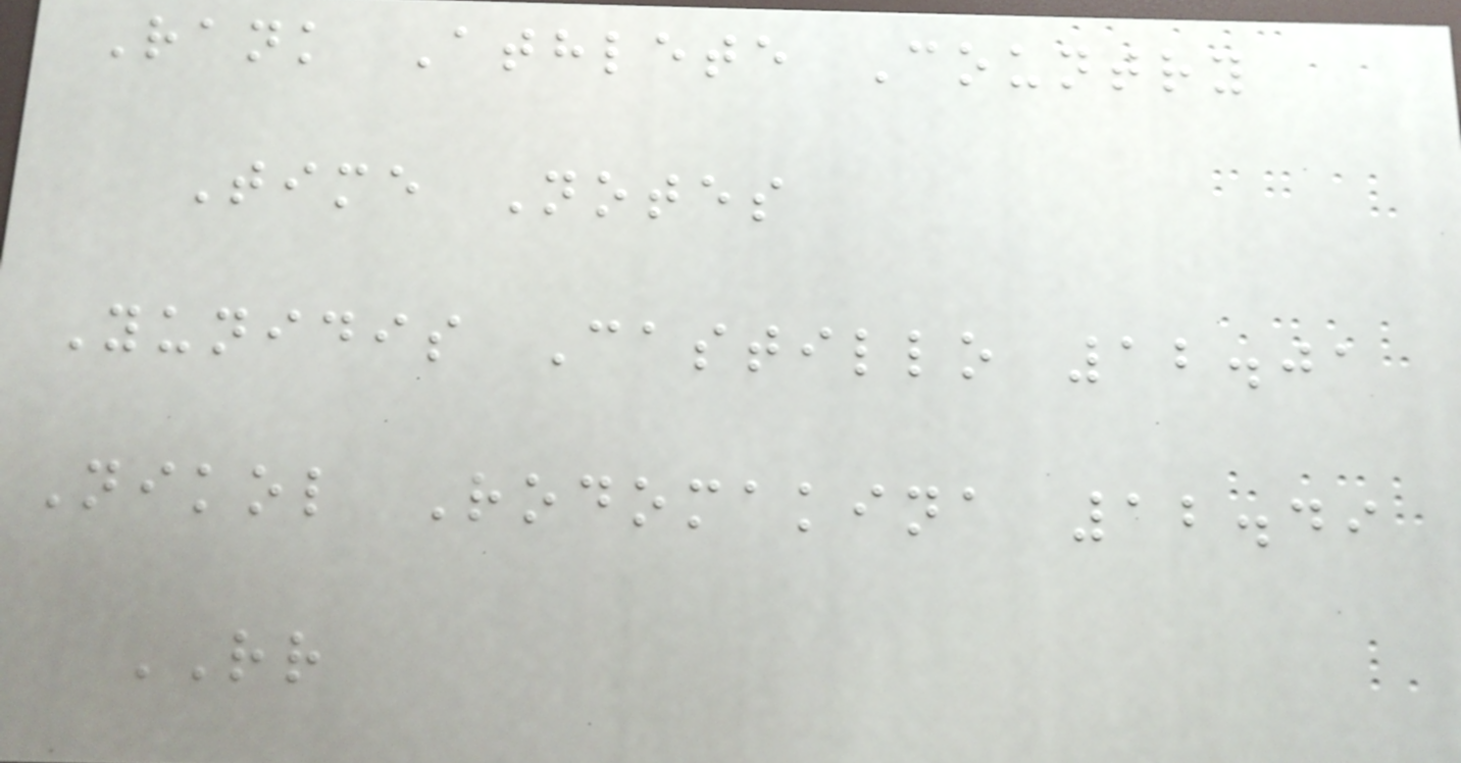Rank Athlete Country
Time Notes
Yunidis Castillo 12.01
Nikol Rodomakina 12.49
RR
